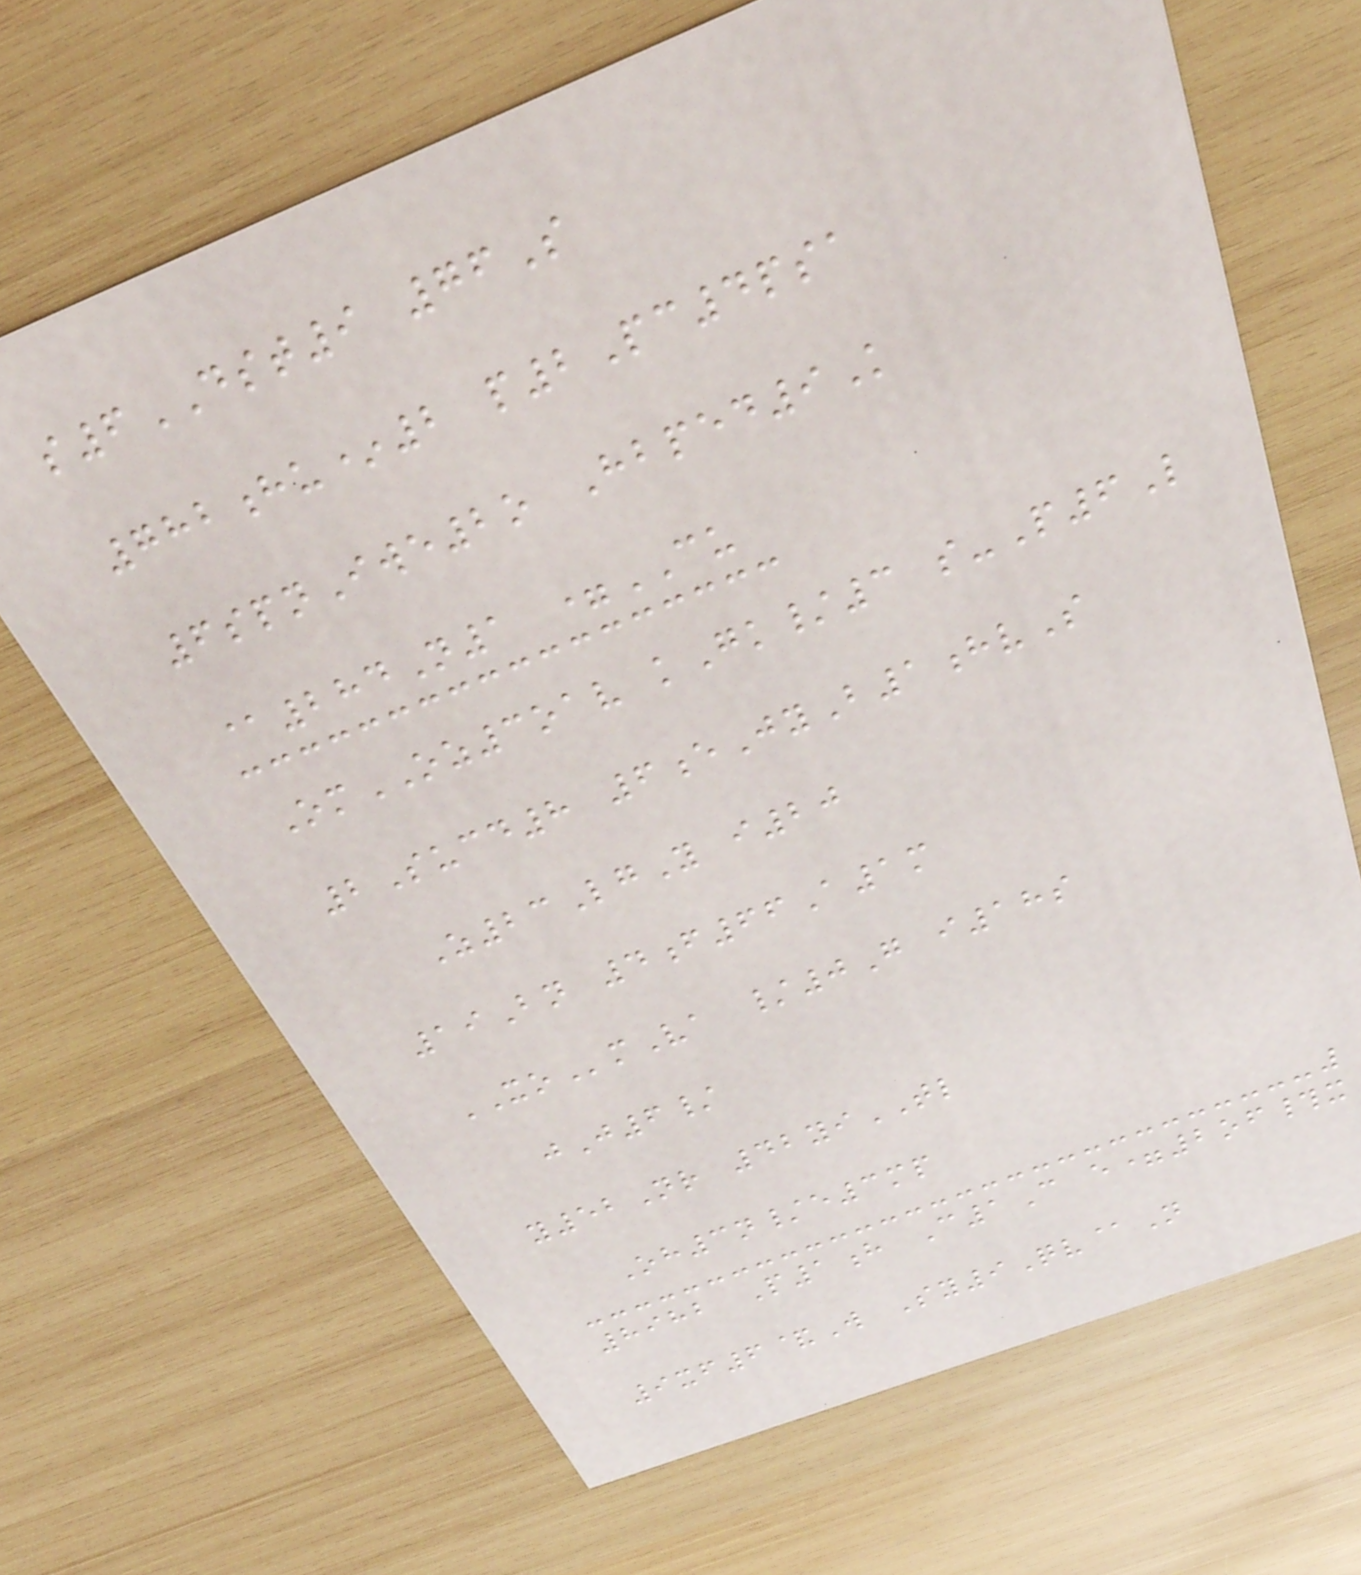s6DST9 76S
782hu*2 p2Pc4psa
6spnIwe2o Hbped9K
@284N1 =CU
OmOZ3oav kGk/3 s-P6L
2Sucd8 6eJyB1hvS
Z23LgY i20
19Bn 4f66A1m
XOmVa /0G i18s
jJ6/
y52Nr 42yiTL
Oh3n/e3mp
8982 P1h C1C e=2of#x
9xf6&W Sy9Qv@N
